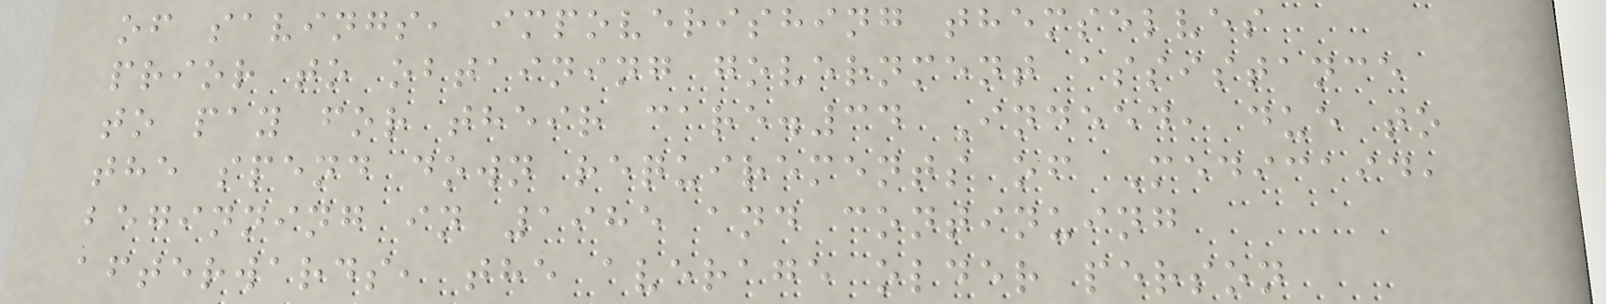of savings, impoverishing themselves
prior to obtaining government assistance
to pay for their care.34 Indeed, due to
the spend down requirements of Medicaid,
beginning in 1985 and continuing
afterwards, the average older person
